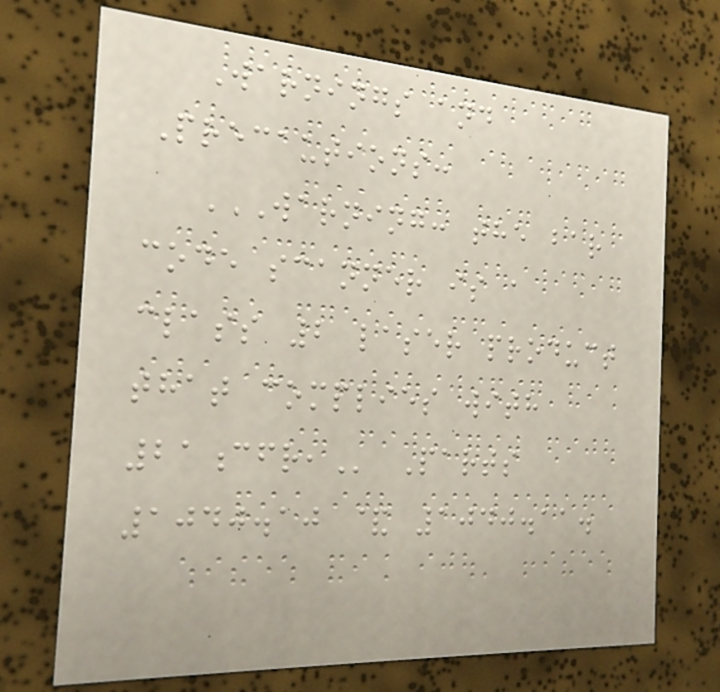Warnings and
Precautions:
WARNING: THE BAR
CODE SCANNER IS A
CLASS 2 LASER PRODUCT
THAT COMPLIES WITH
21CFR, Parts
1040.10 & 1040.11.
